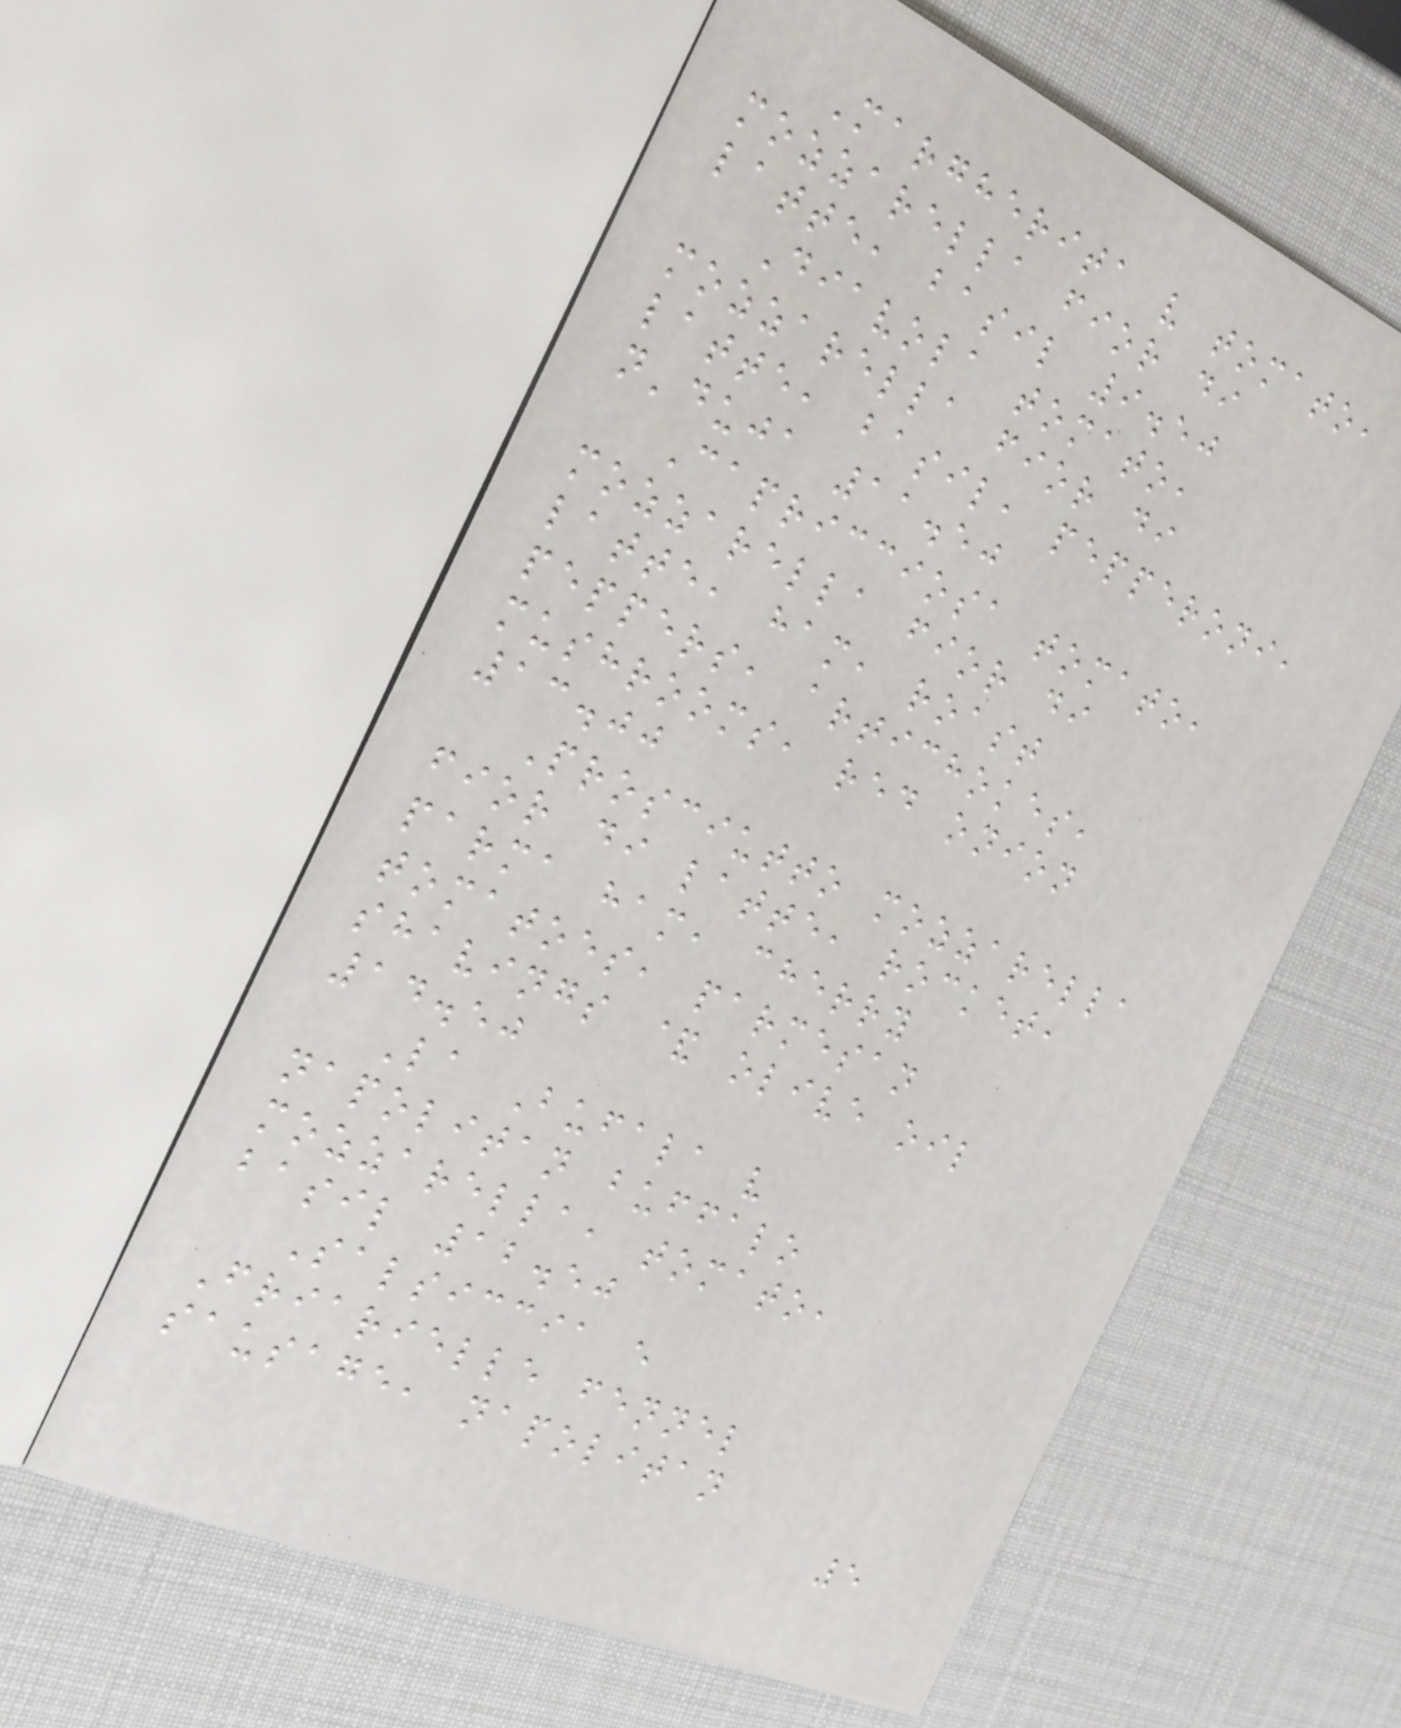Margherita v tomato,
mozzarella fior di
latte, basil 9.50
Diavola tomato,
mozzarella fior di
latte, basil, pepperoni,
n'duja 11.50
Capricciosa tomato,
mozzarella fior di
latte, ham, roast
peppers, artichokes,
mushrooms, red onion
13.00
Prosciutto mozzarella
fior di latte, rocket,
parma ham, cherry
tomatoes, parmesan
shavings & olive oil
14.50
La Bufala v
napolitan buffalo
mozzarella, tomato,
basil 12.50
Salsiccia e
Friarielle fennel
sausage, napolitan
5
